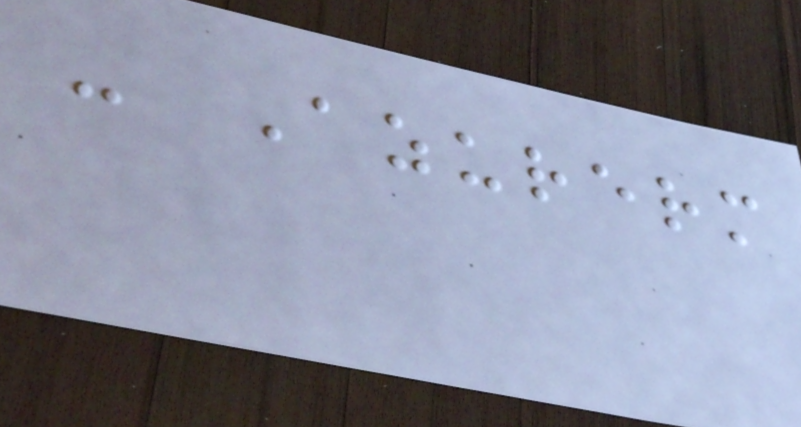- Azurerm
